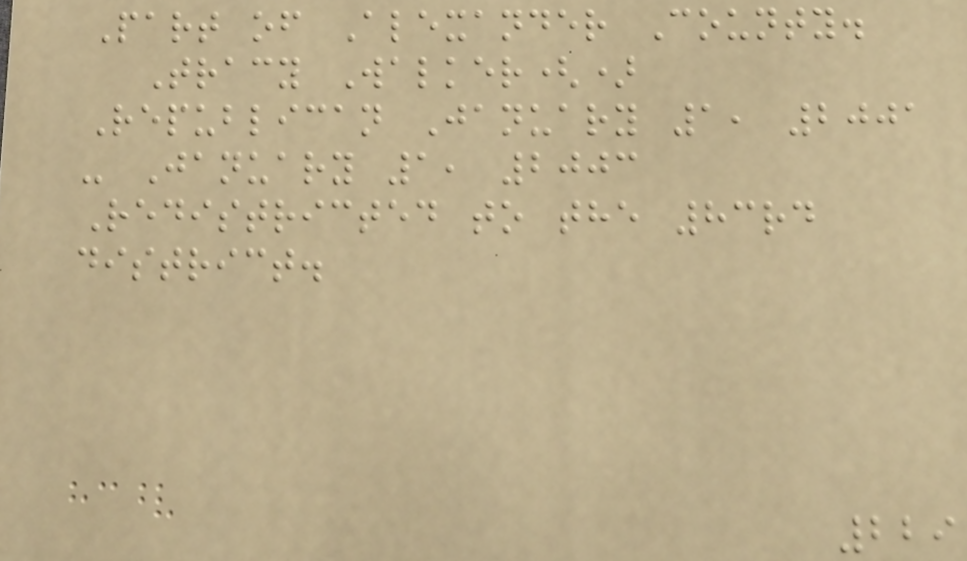Part of Alexander County.
Tracy Walker()
Republican January 1, 2001
- January 1, 2003
Redistricted to the 83rd
district.
229
